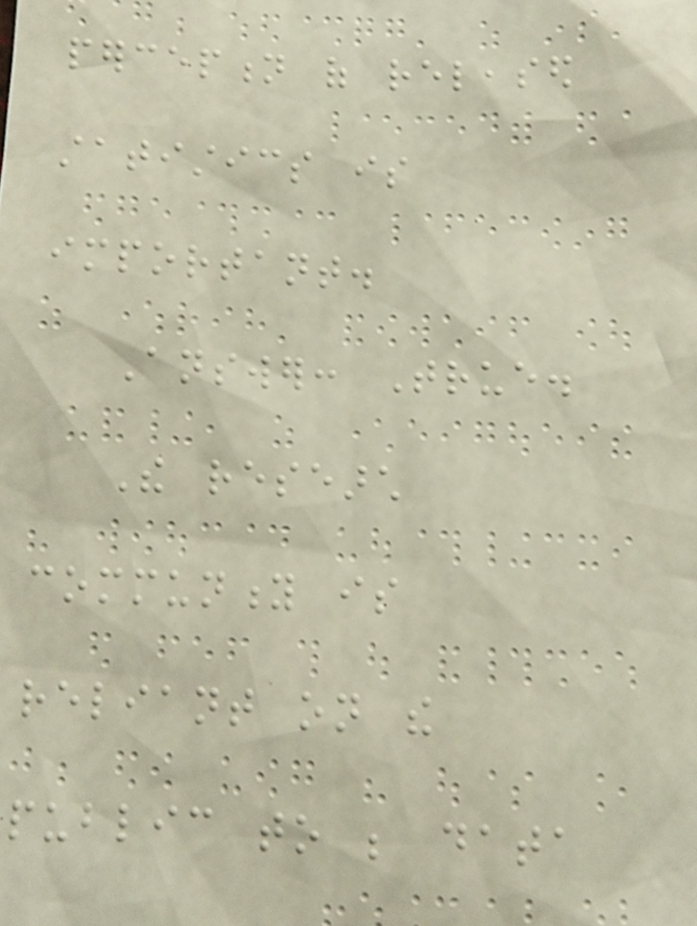perception of released
statistics is
important.
Answer: True.
The research
community is
reliant on the
public to be data
